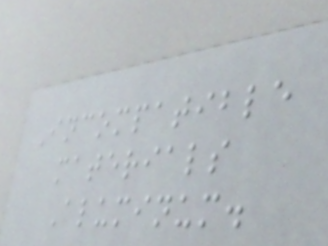Incompatible
materials
Aluminum.
